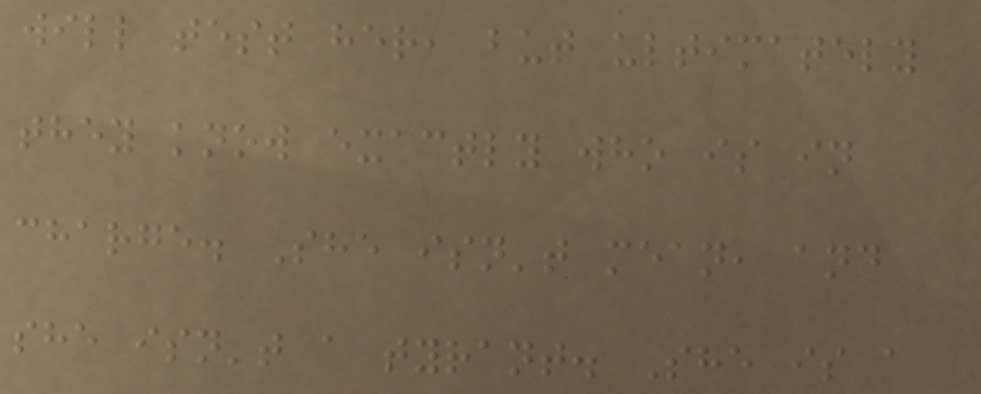will test her, but ultimately
they know exactly who is in
charge. She isn't mean, and
she isn't a tyrant. She is a
